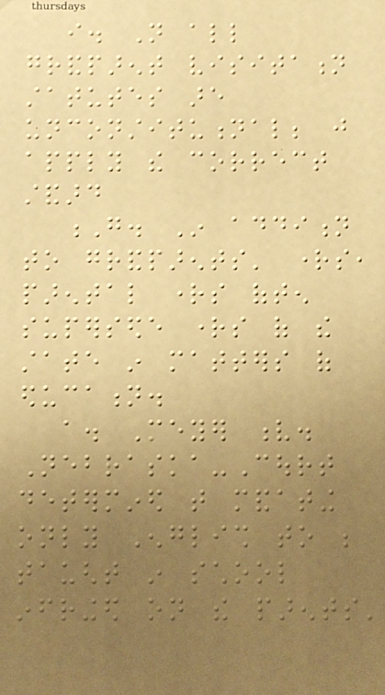i. Not all
grandparent visitation
statutes are
unconstitutional; just
apply the correct
standard
G. In addition
to grandparents' rights,
parental rights often
supersede rights of the
state in matters of
education.
a. Meyer v.
Nebraska-Court
determined that mandating
only English to be
taught in school
infringed on the parents'
